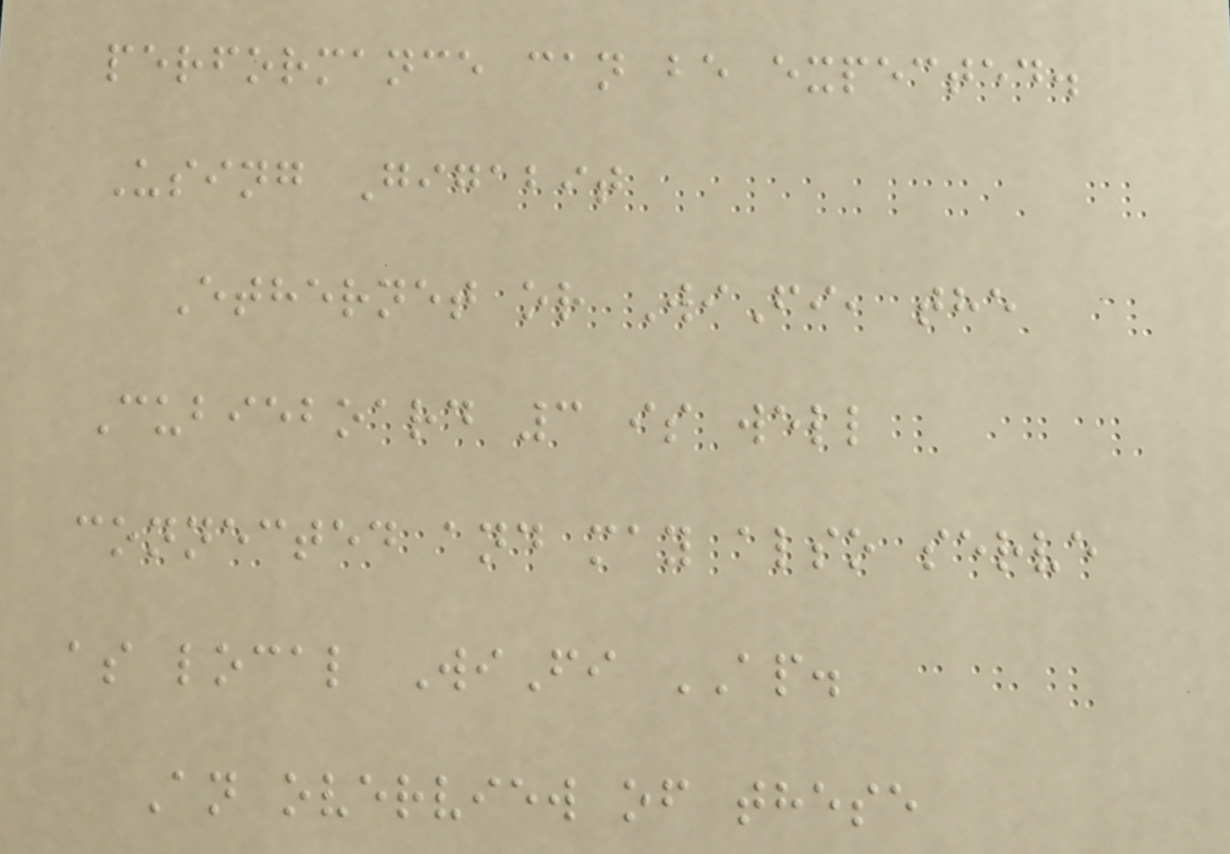performance can be expected.
Using Gigabit
Ethernet or WiFi, the
Cubieboard 3 is well
connected and may also serve
as local WiFi AP.
An overview of these
